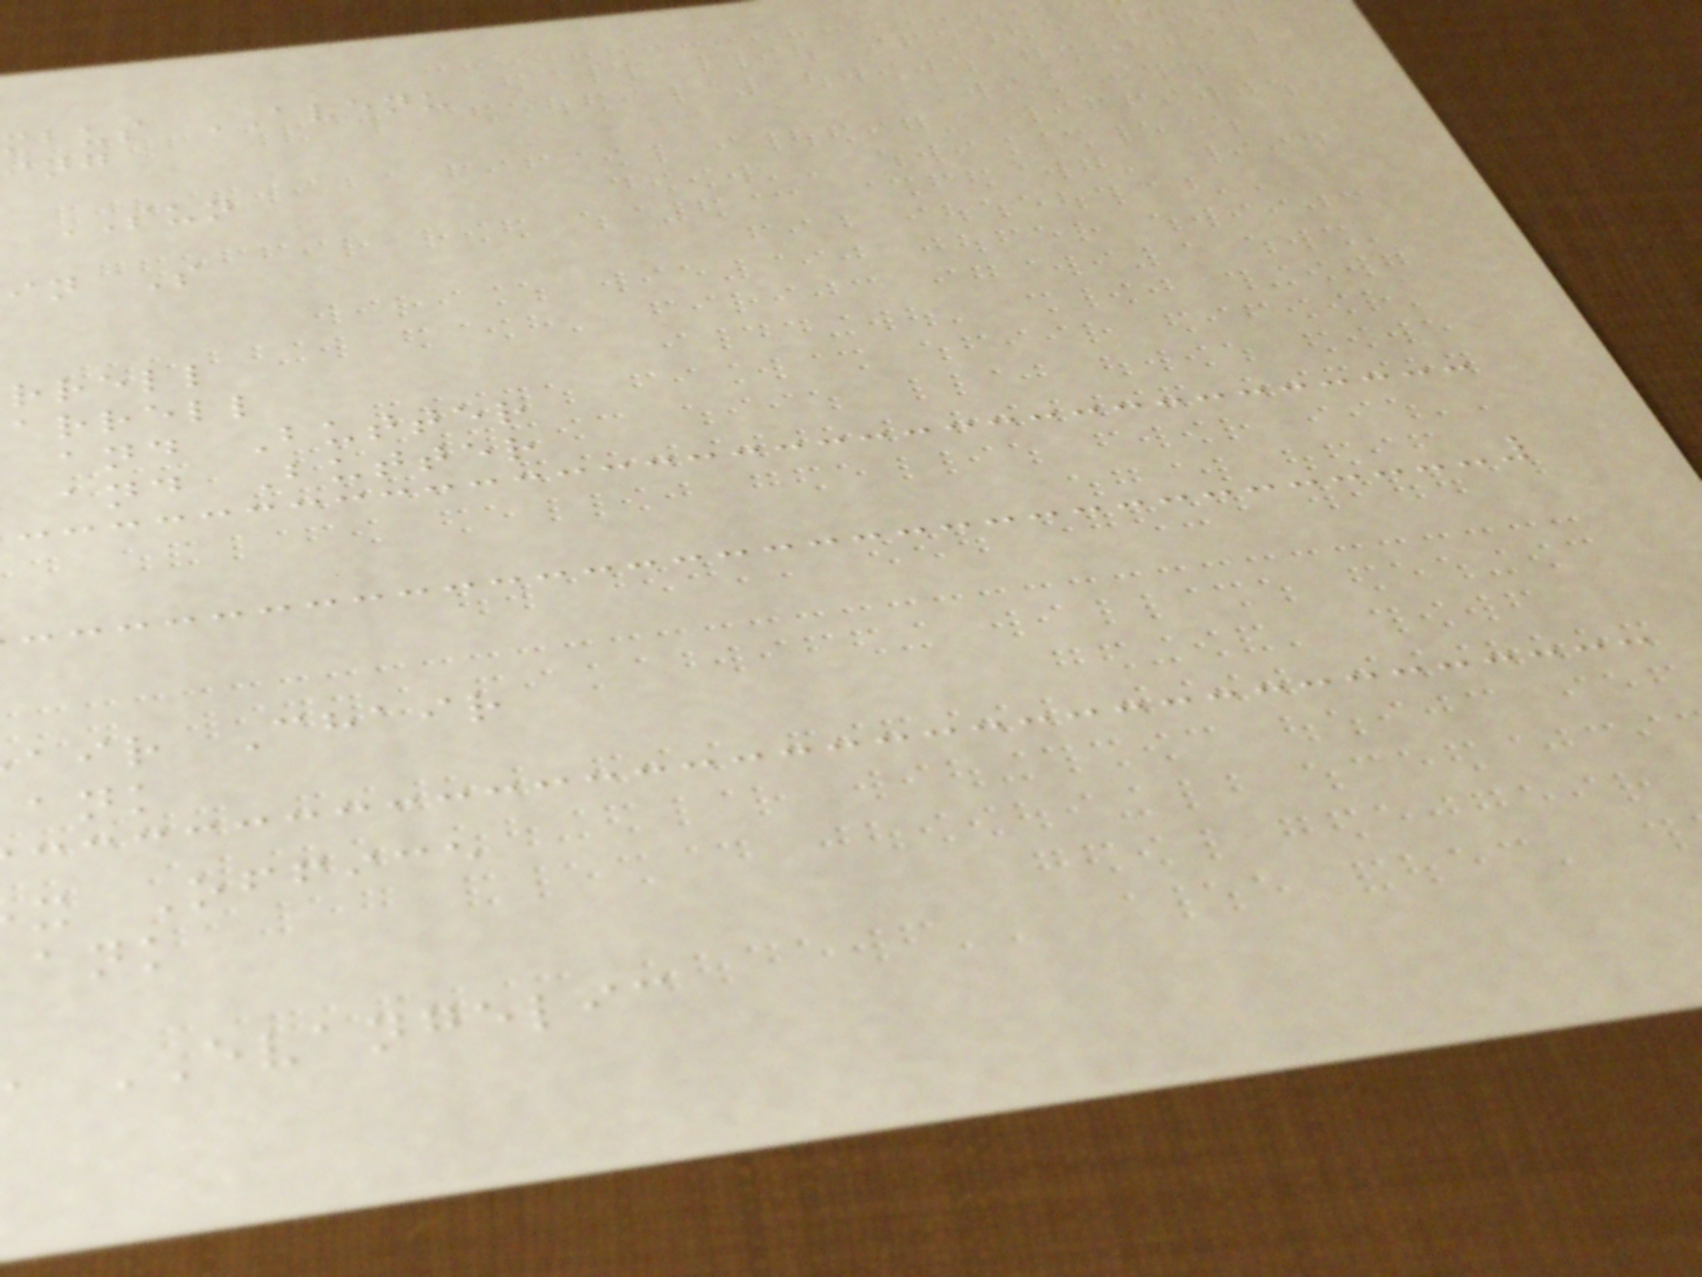mbus AVENU
SUN
in S
rrell
arrell
and Butter
and Butter
air Chair
x Office
EVANGELIC
